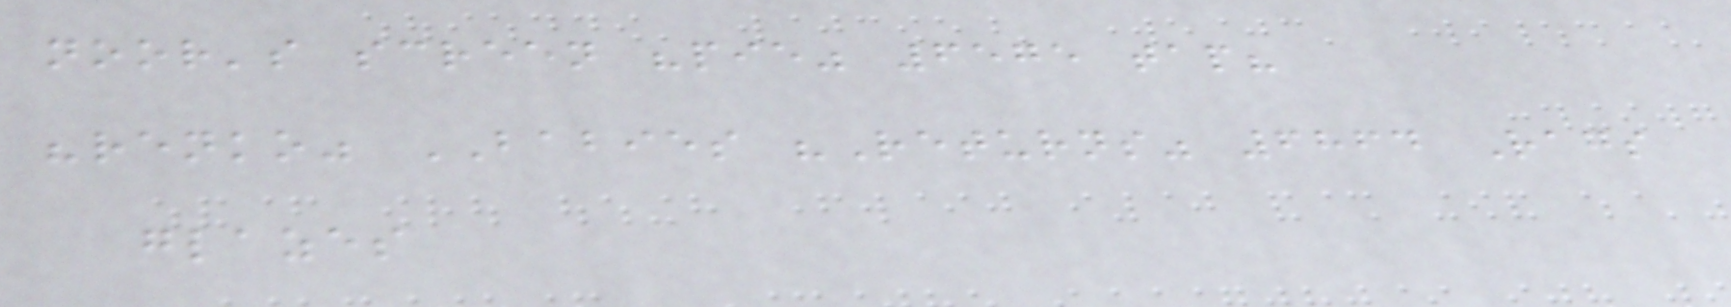noor's screen "pie" 6575 tap?
"renko" BABIES "Returns" 6864 Rags
glazes
